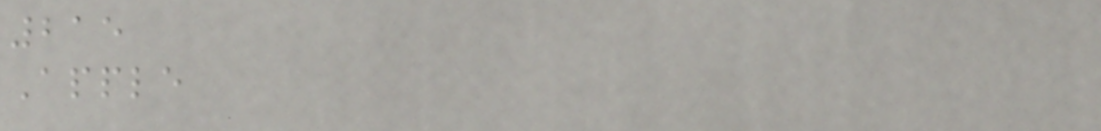215
Apple
